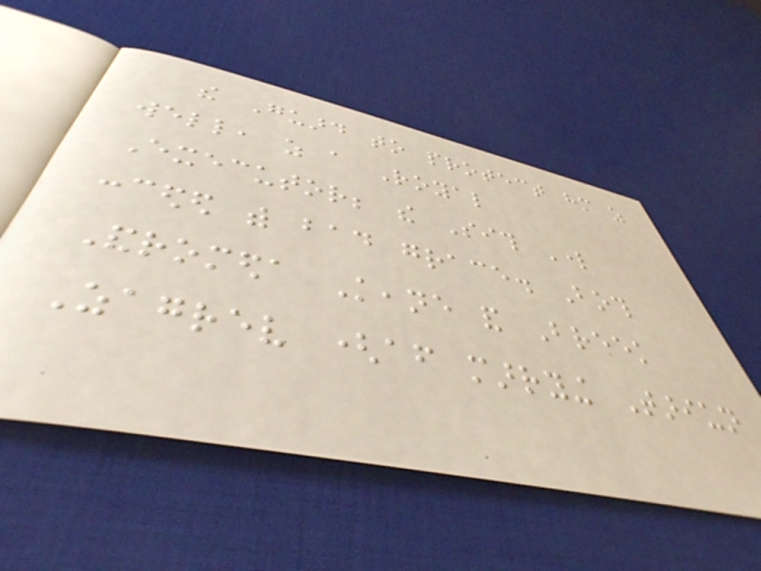the Guard to protect him as
well, as a Royal
Executor; the Sith Lord
conceded with bad grace. Both
Andromeda Keane and Breek
Zagrev (after marrying Tariun
